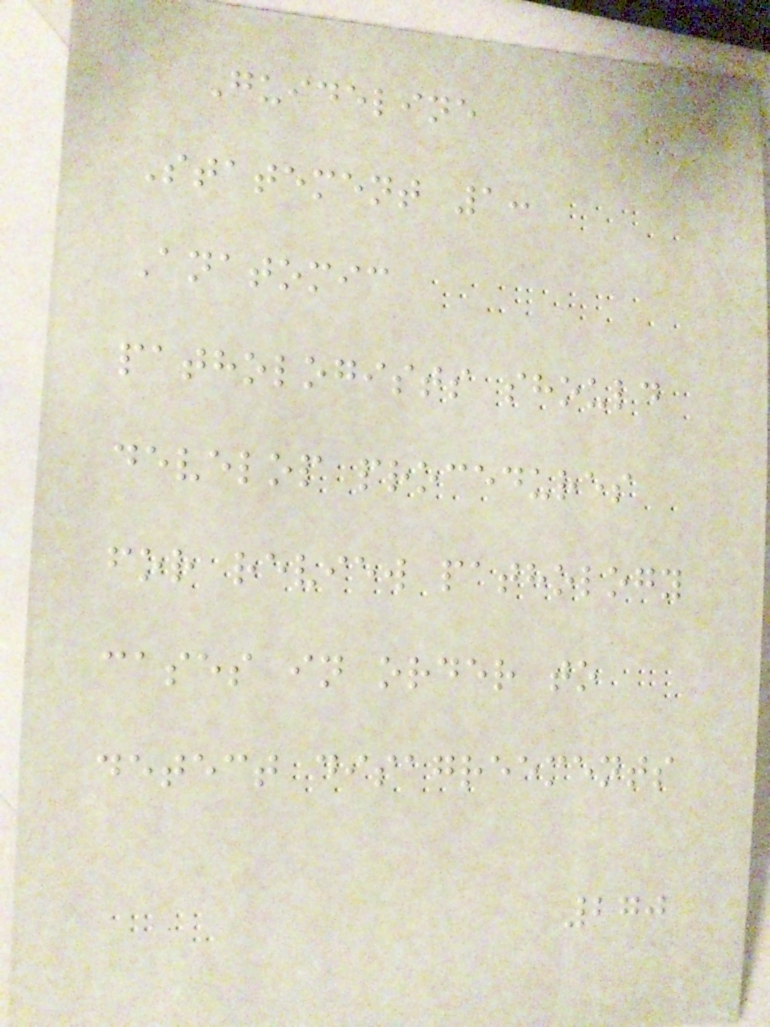Guideline
Statement 1:
Anatomic
pathologists should
develop procedures
for review pathology
cases in order to
detect disagreements
270
